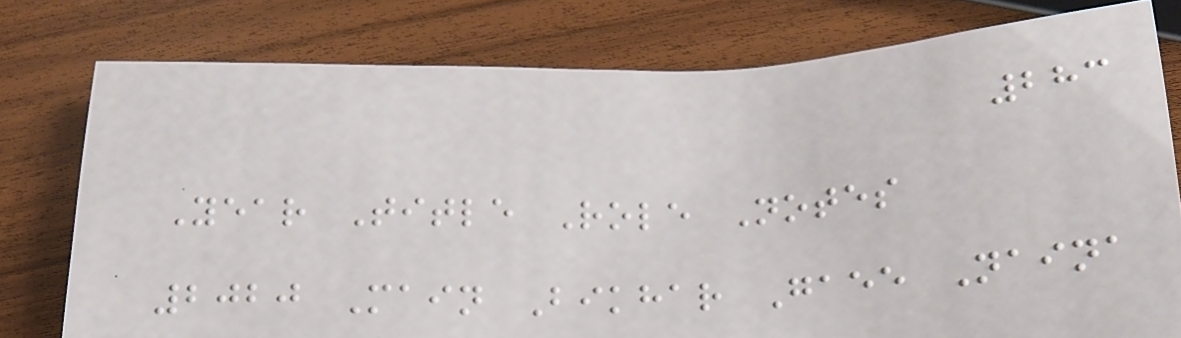283
Year Title Role Notes
2020 Main Bikhar Gaee Naina
